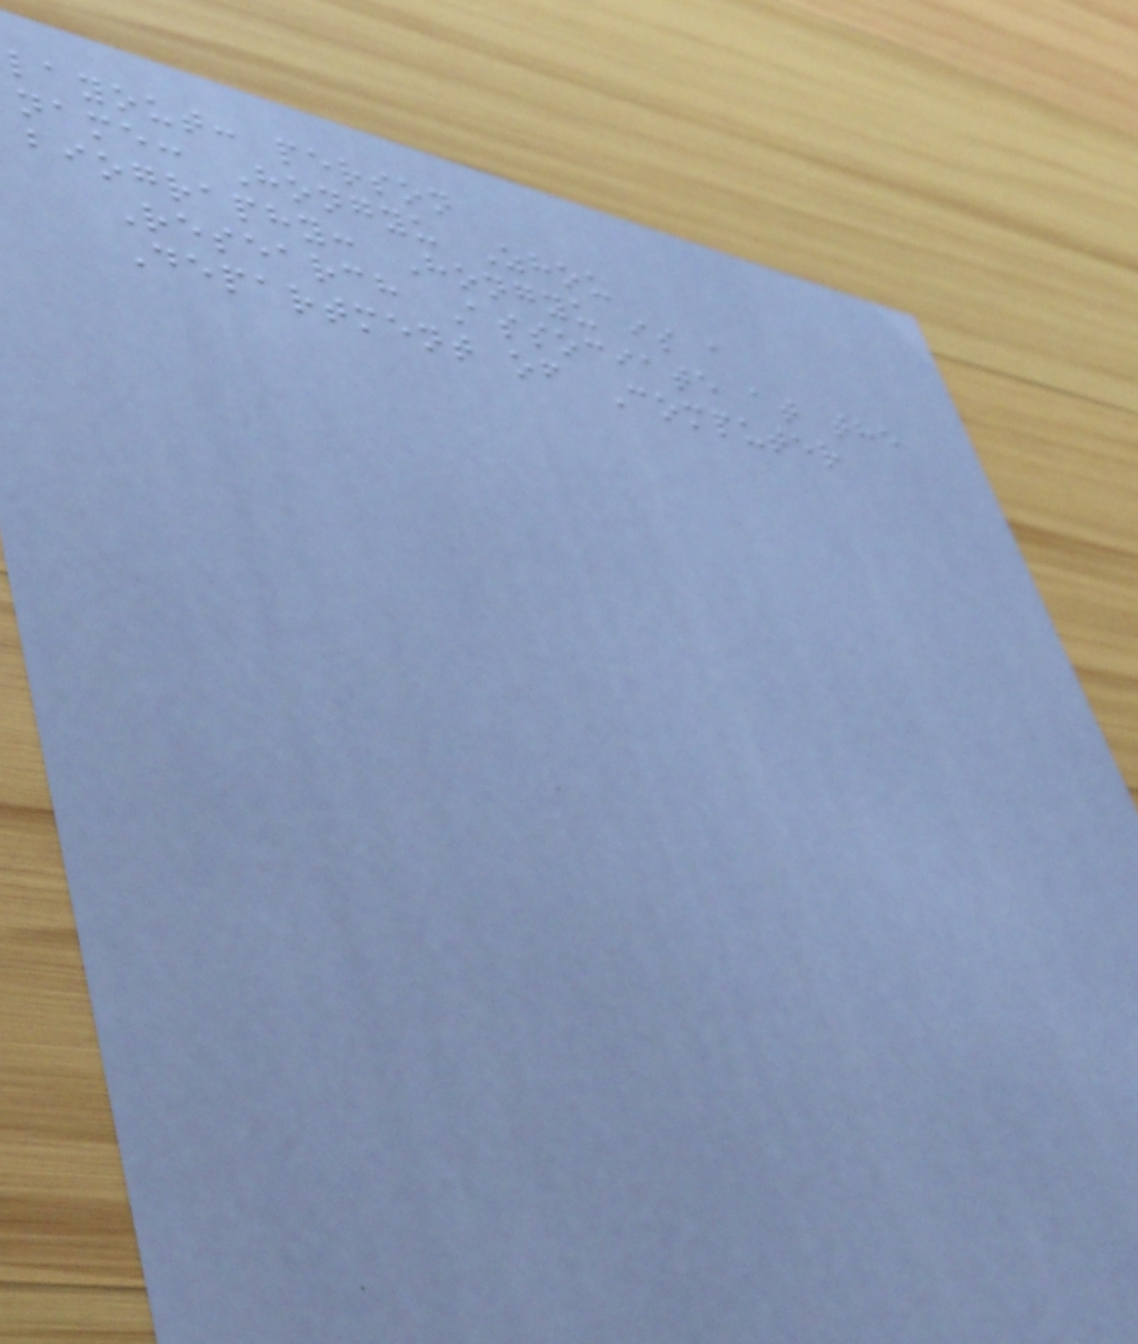layout: person
name: Hongyu Zhou
biography: Hongyu is a
Research Associate at the
Department of Computer
